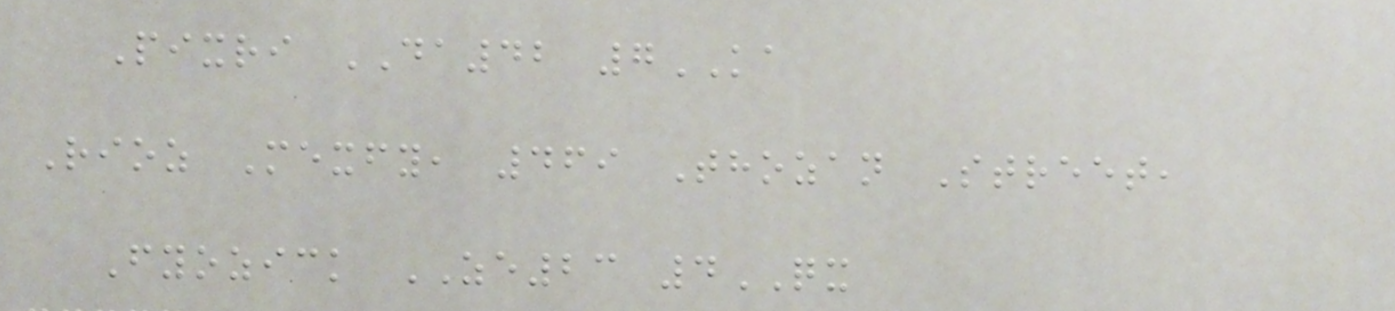Pixri DA42 7KA
Rioz Mexfy, 469 Thozan Street,
Fyozick ZE23 4QX
